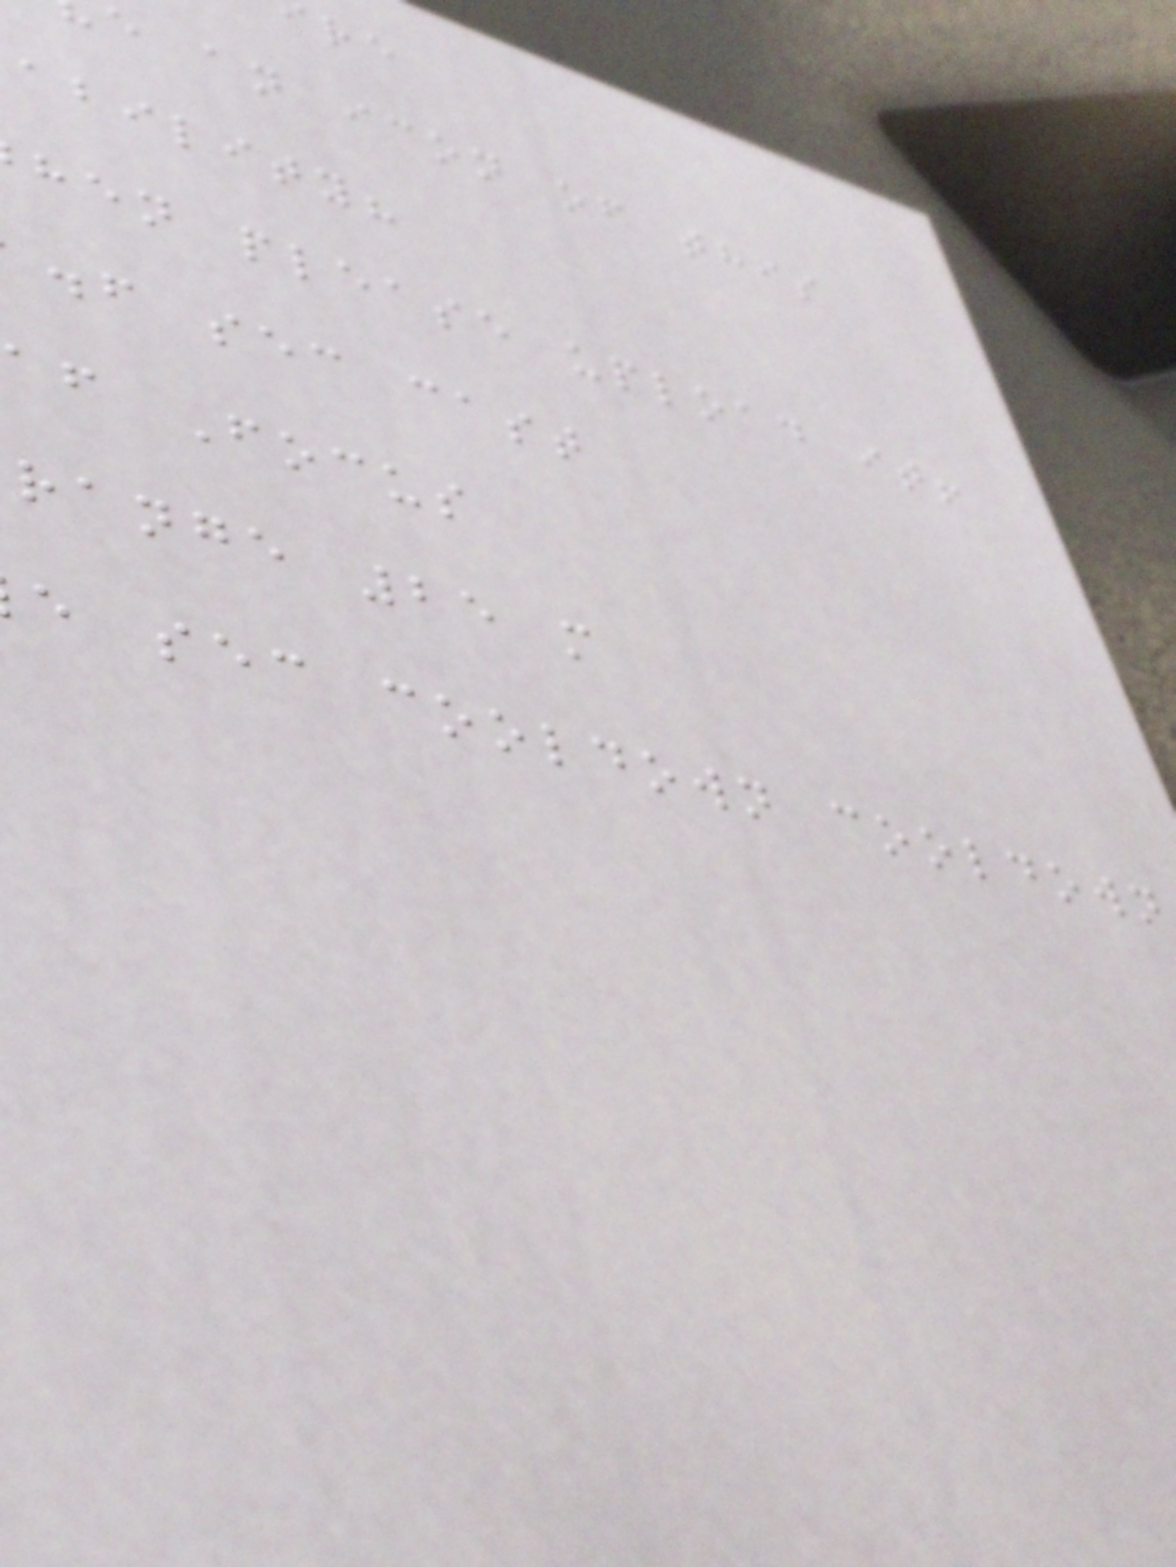e an icon of this
ability?
hen please upload it!
.f sec cast
af Focus
range 25 m
e sec cooldown cooldown
